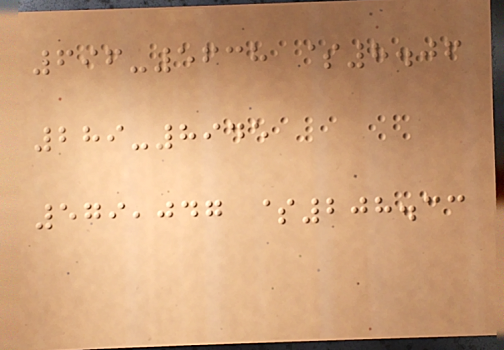696-5638 $8.06
289-8945
579,047 $208.33
